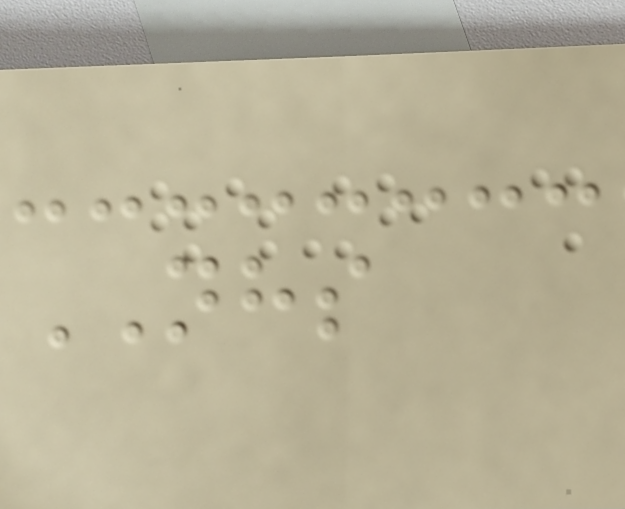NHS
